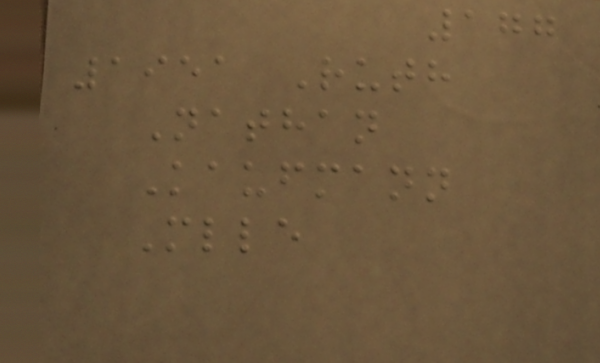177
1951 Ruth
Nathan
Kaufmann
Mlle
